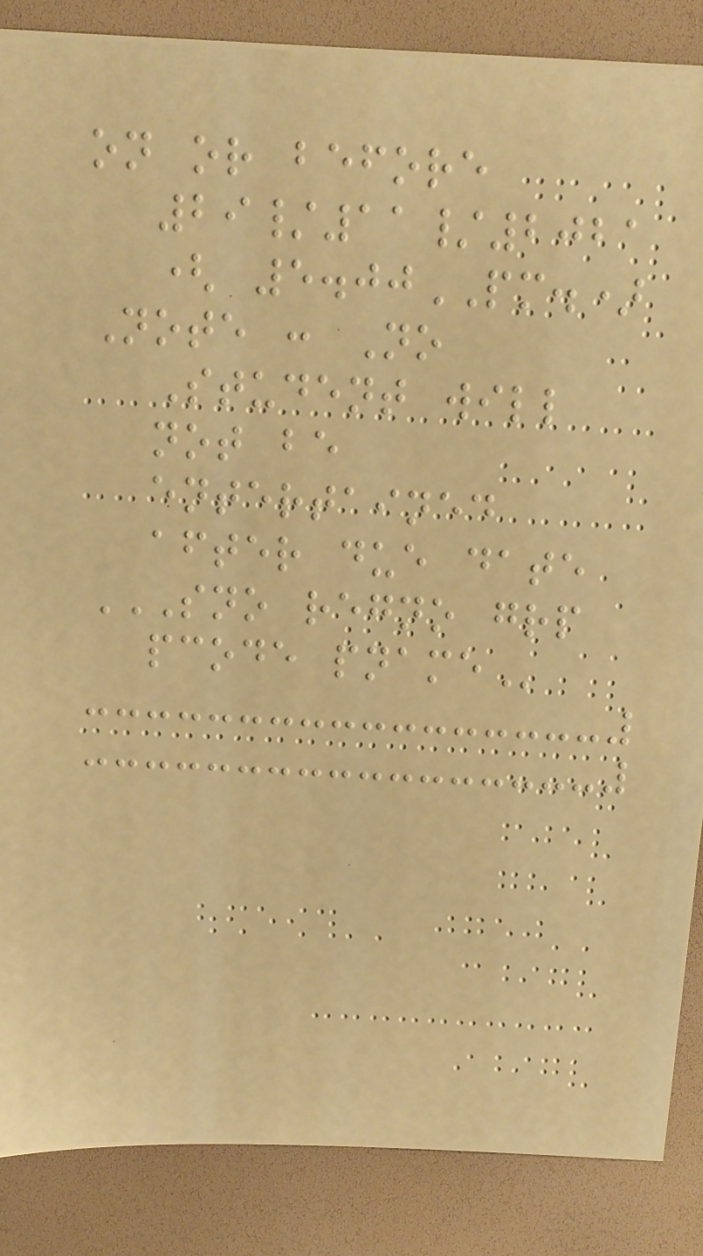on or before
29/11/2021
( 5.00PM.)
Note : No
Student will
not be
entertained
after due date
SNO REGNO GRP
PCODE PNAME
